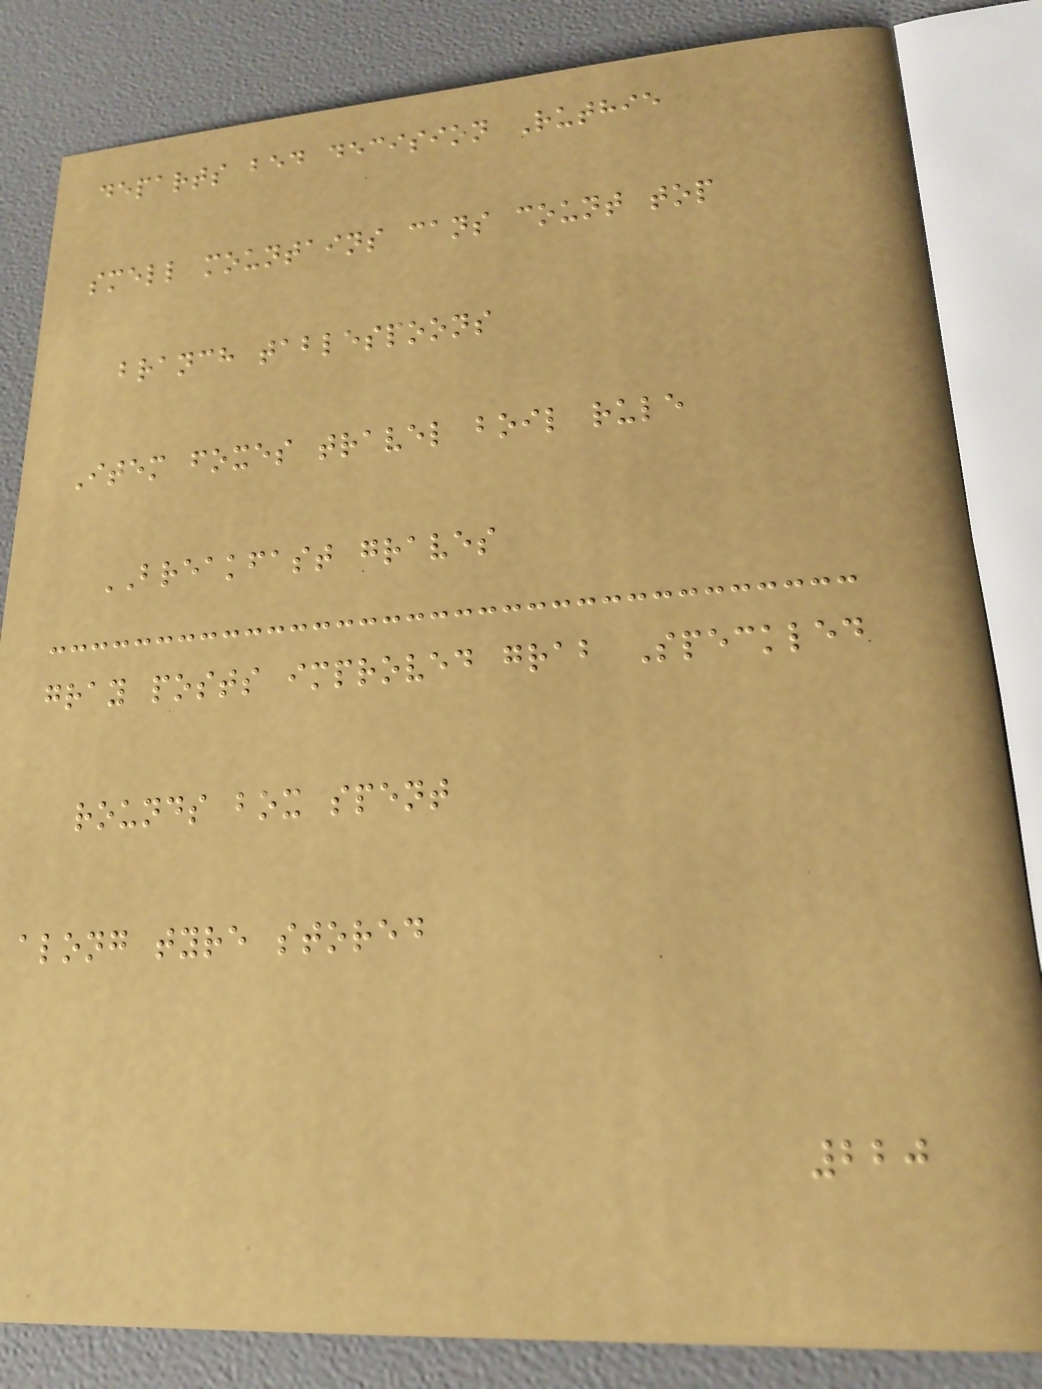departs bed decision Ruthie
smell mountains cans count top
branch tablespoons
Item foxes travel boil rule
BREAKFAST graves
gray posts improved grab Speckled
rounds box spent
along tyre stored
220
